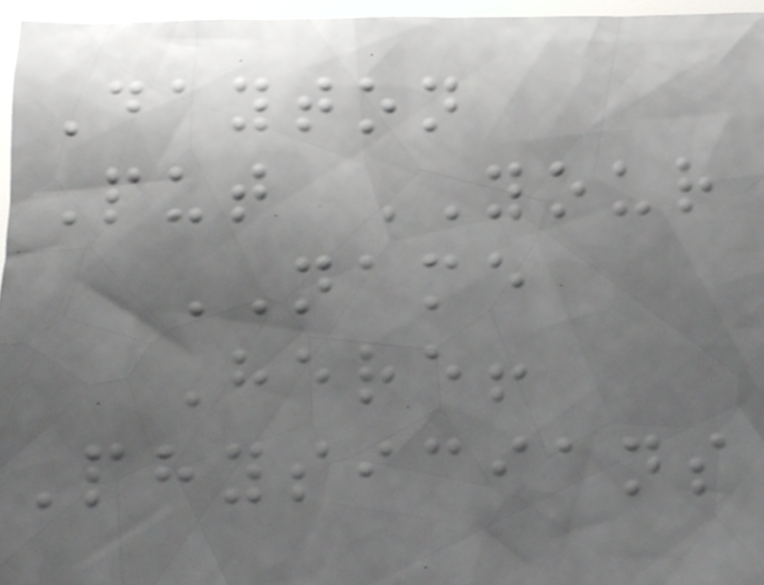Dayton
Put YOUR
NAME
Here!
Physicians
